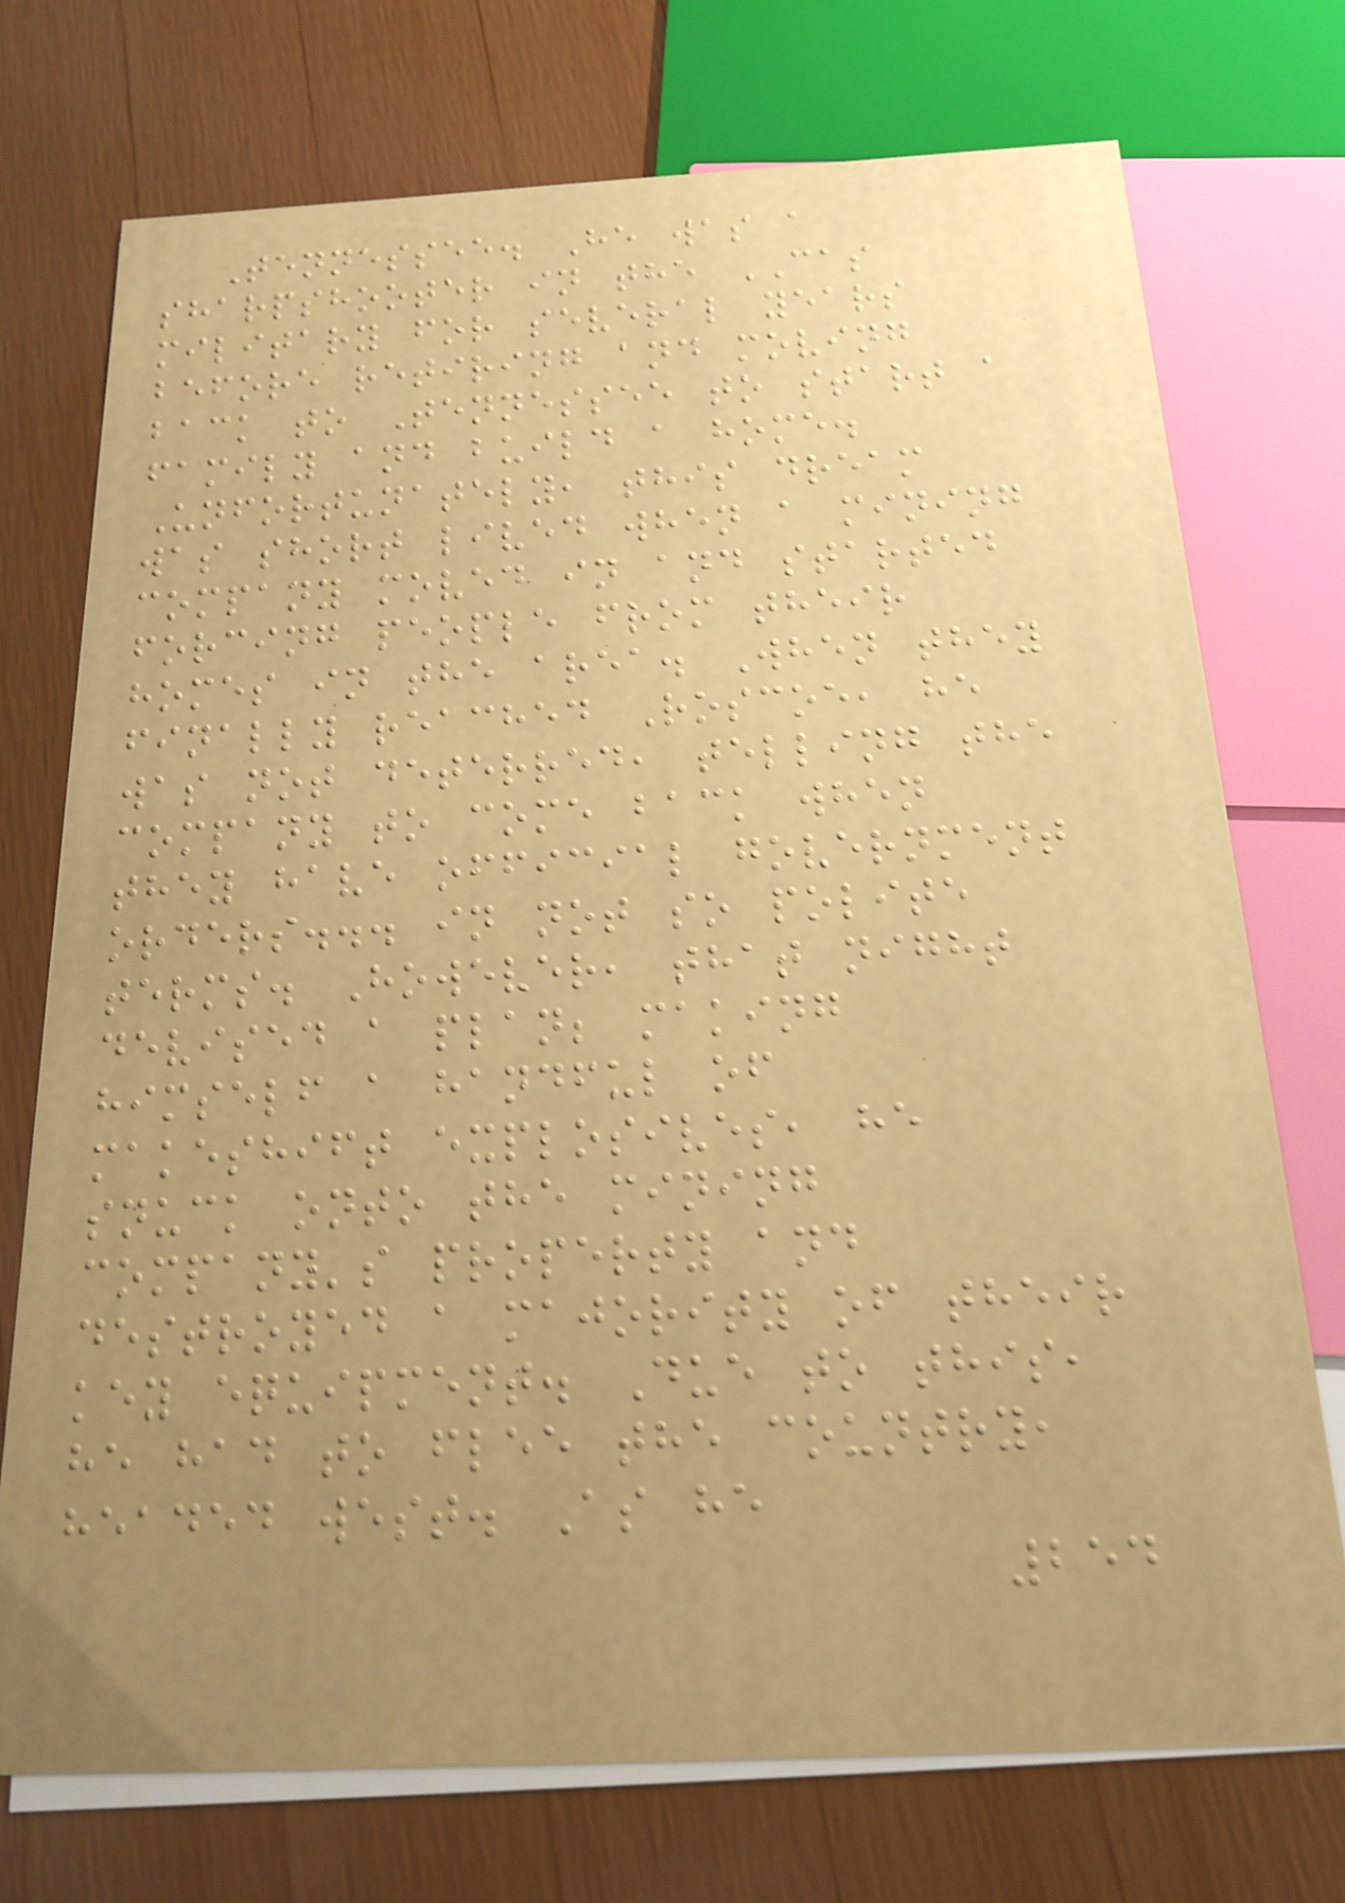Tennessee. He was a
sharpshooter in the CAS
military for several years
before retiring and moving
back to Tennessee to start a
family and build a home.
Unfortunately, this dream
was short lived when a mining
company moved in and started
forcing people from their
homes in the area. When they
finally reached Roscoe, he
was not deterred, telling the
company to come back when
they have official government
orders... in not so polite
terms. However, that night
devised a plan; making
himself a handful of
makeshift explosives, he
snuck onto the mining
company's property and
destroyed a majority of their
key equipment. Due to this,
he had to flee the country,
headed west. As he
254
